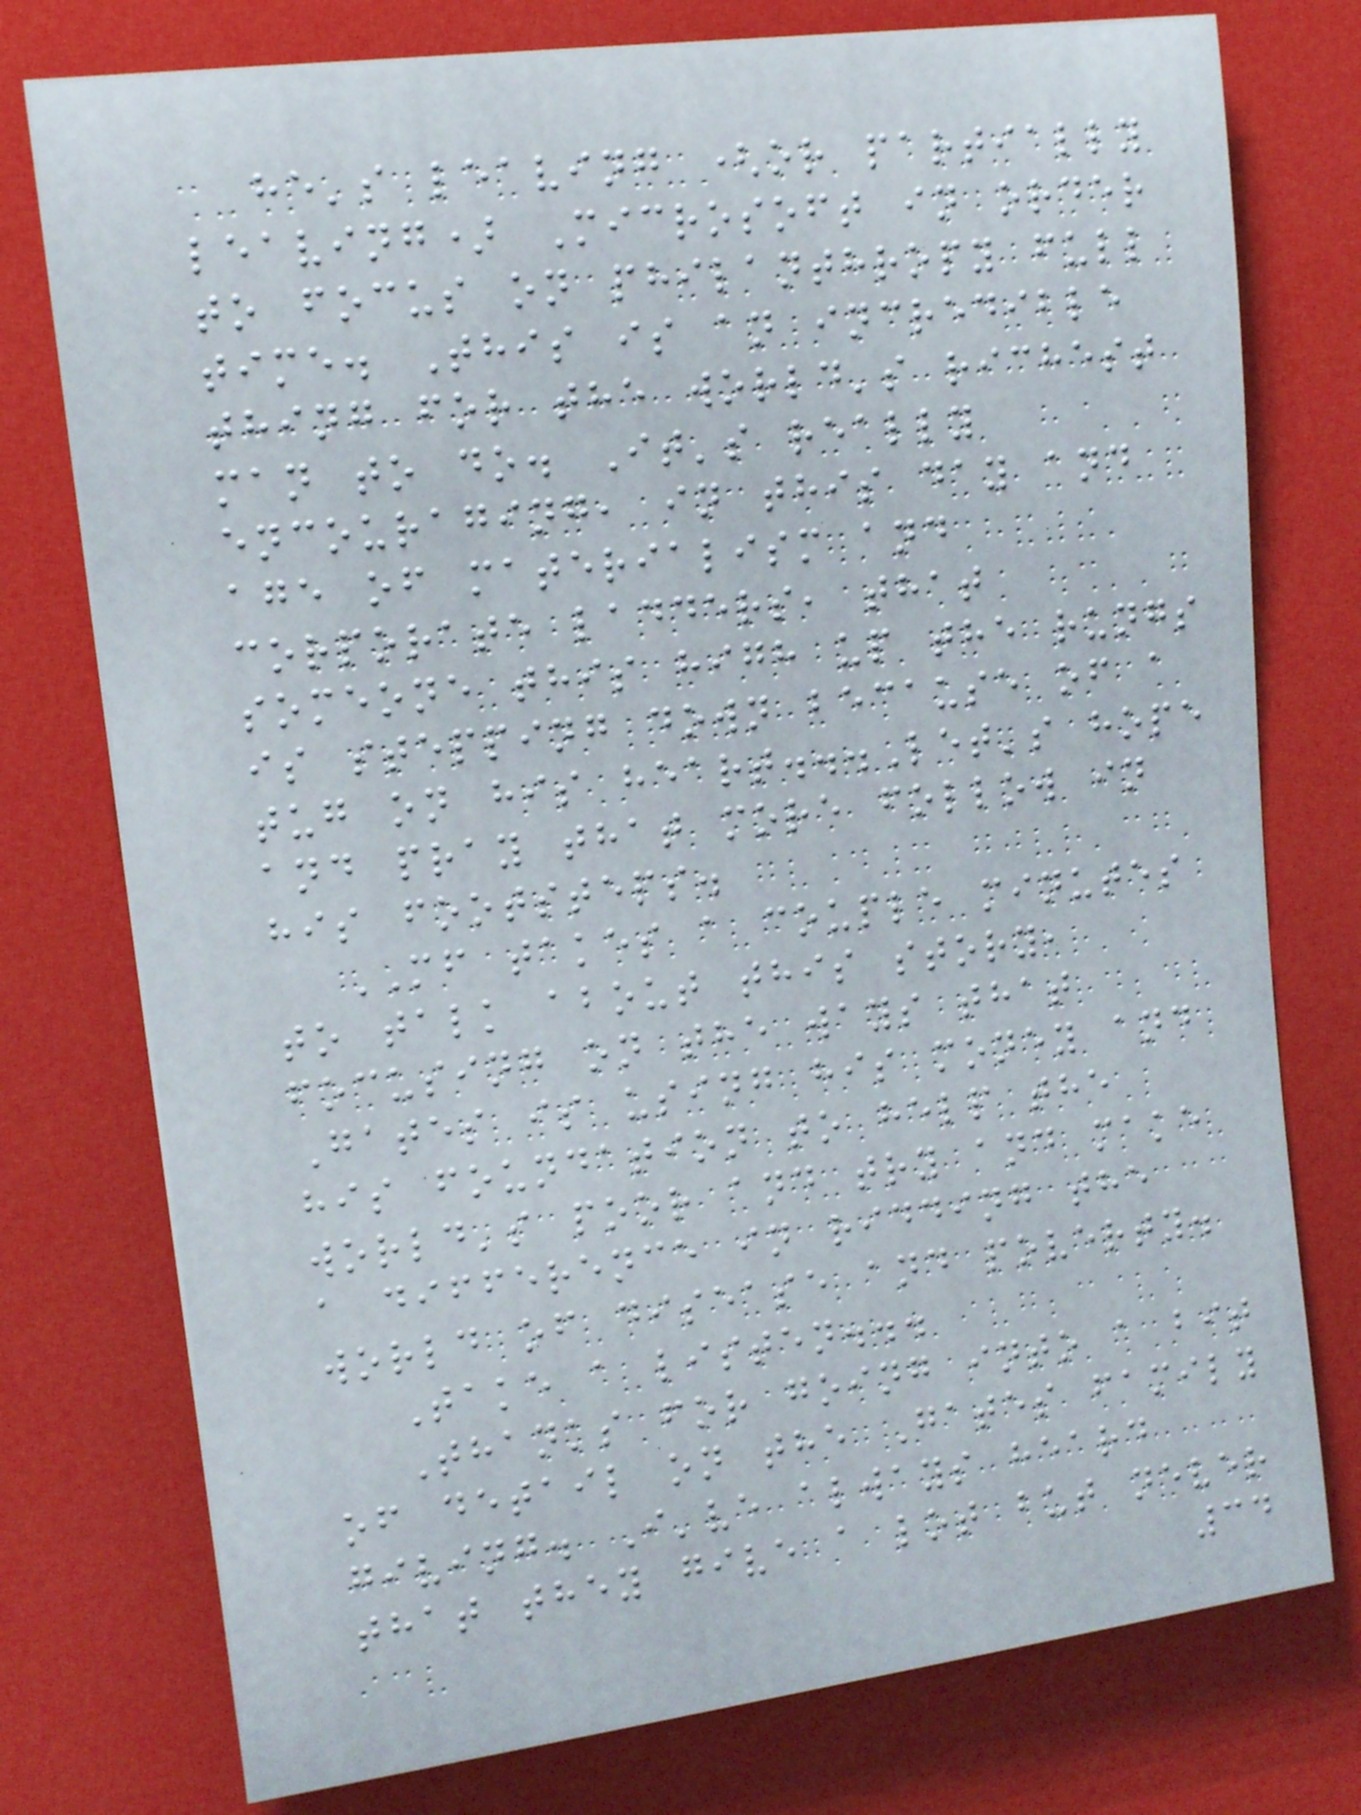he's leaving (or partially
leaving) Microsoft in order
to focus on philanthropy full
time. This is an incredible
thing for the world's richest
man to do. It's really
encouraging, in this day and
age of materialism and
corporate ladders, that
someone this high up the rungs
is stepping down because of a
tug on his heart...Let's hope
and pray that more follow in
his footsteps.
MF takes a couple minutes
to talk about this story,
focusing on the ways that
Gates is using his money and
his foundation to help the
world's poor and try and make
a difference in ridding the
world of disease and poverty.
Take a listen...
Thanks for going into a bit
of detail on the Gates family
giving. I've always heard
that they give a lot but never
34
